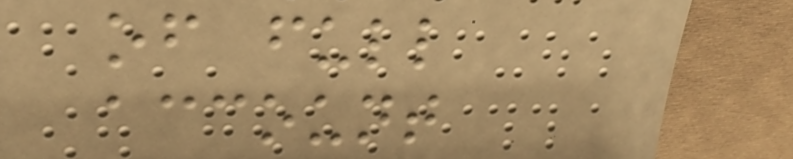of full
account
